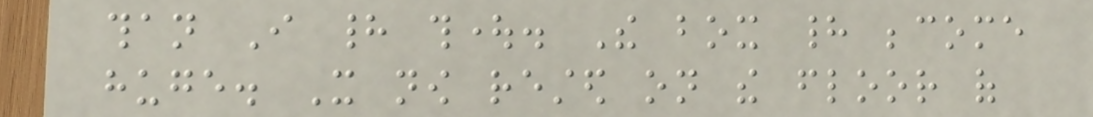than I had thought. The box had become
huge. It now rested on the floor of
